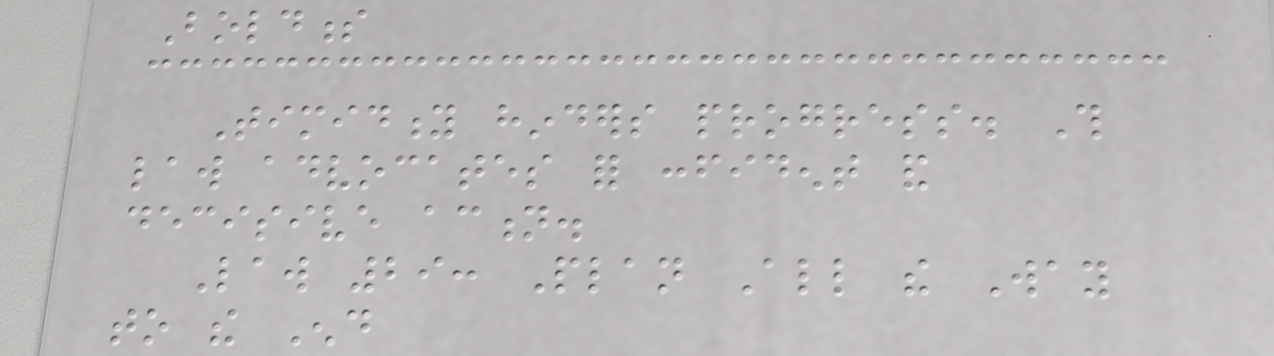Boldness
Timidity hinders progress. This
law advocates for confident and
decisive action.
Law 29: Plan All the Way
to the End
